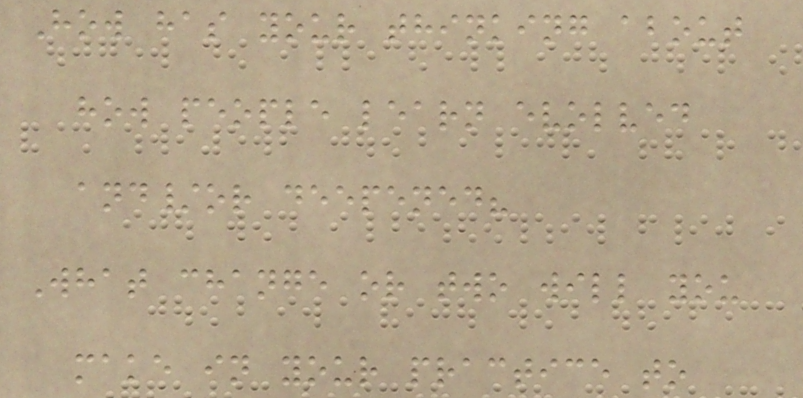How has your thinking about
how people learn evolved
and/or deepened?
What change or two will you
make in your practice to
